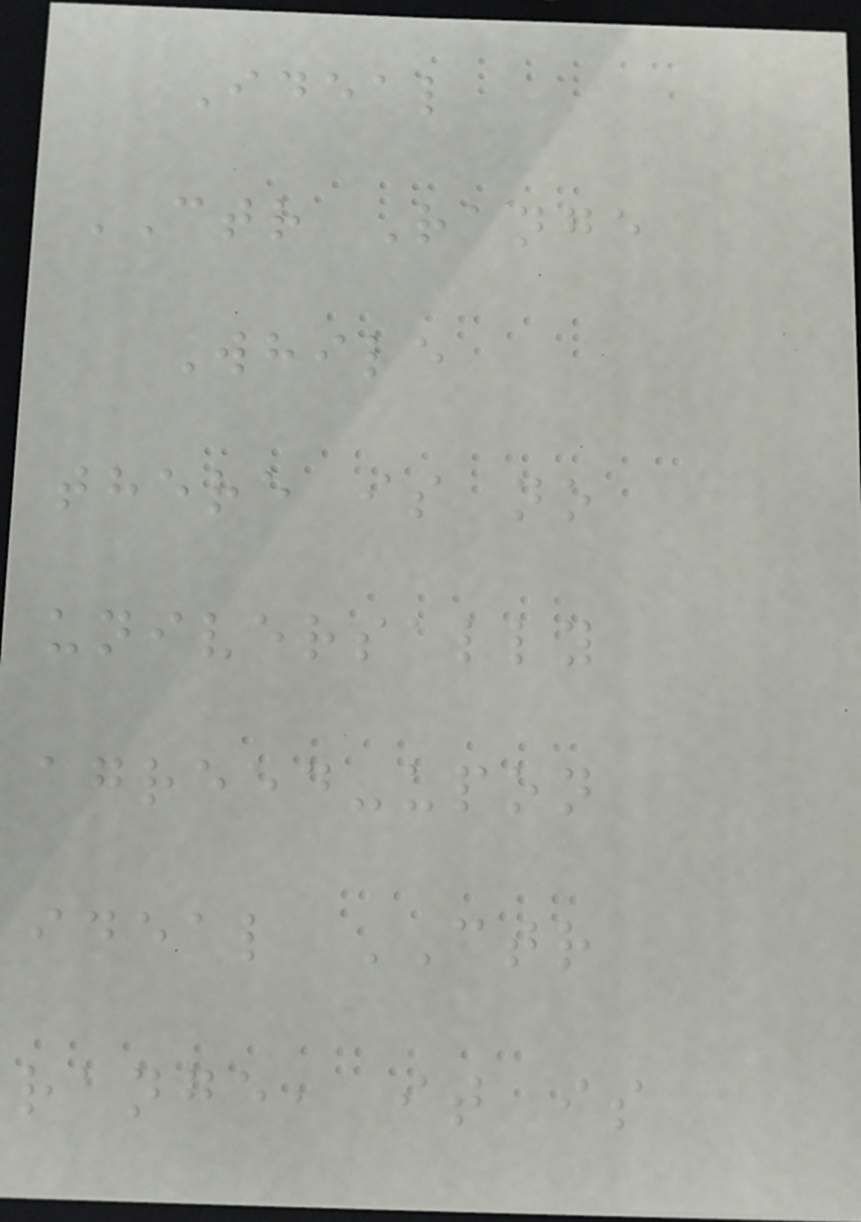Ideal
CTR Range
While
there is no
universally
agreed-upon
ideal CTR
range, it is
